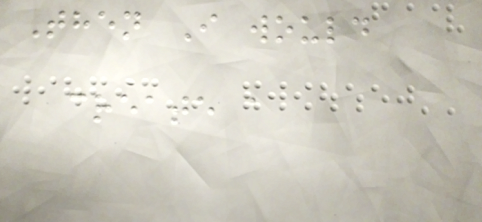Then I would
create a
